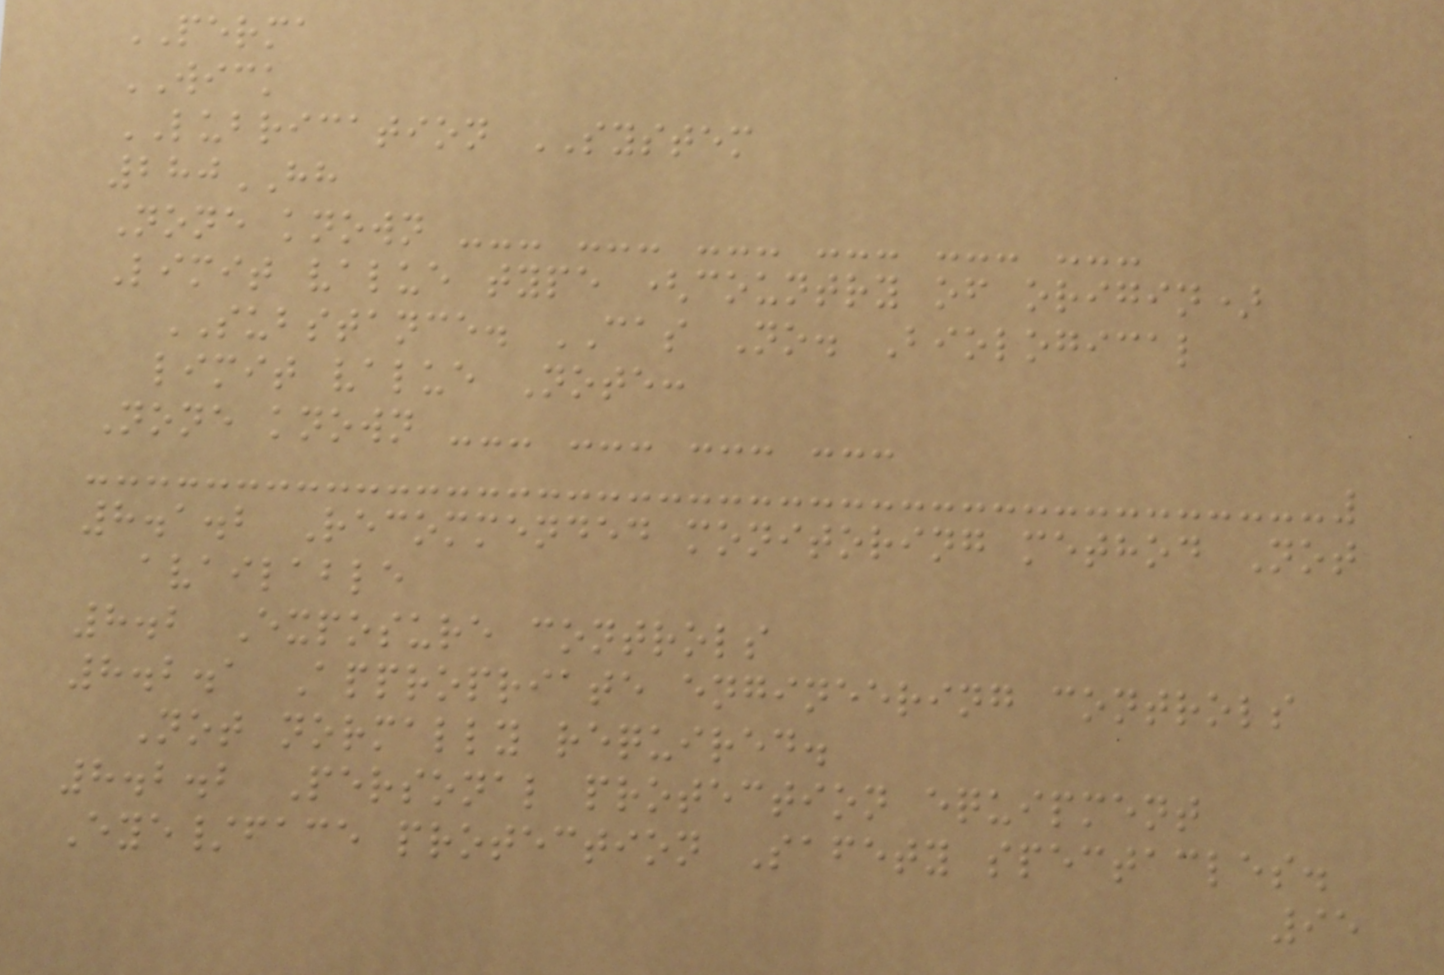PERMA
WICK
LUBRICATION SYSTEM
280HH
None known --- --- --- --- --- ---
Limit value type (country of origin)
SUBSTANCE. CAS No. Biological
limit value Note:
None known --- --- --- ---
8.1.2 Recommended monitoring method Not
available
8.2 Exposure controls
8.2.1 Appropriate engineering controls
Not normally required.
8.2.2 Personal protection equipment
Eye/face protection Safety spectacles.
95
